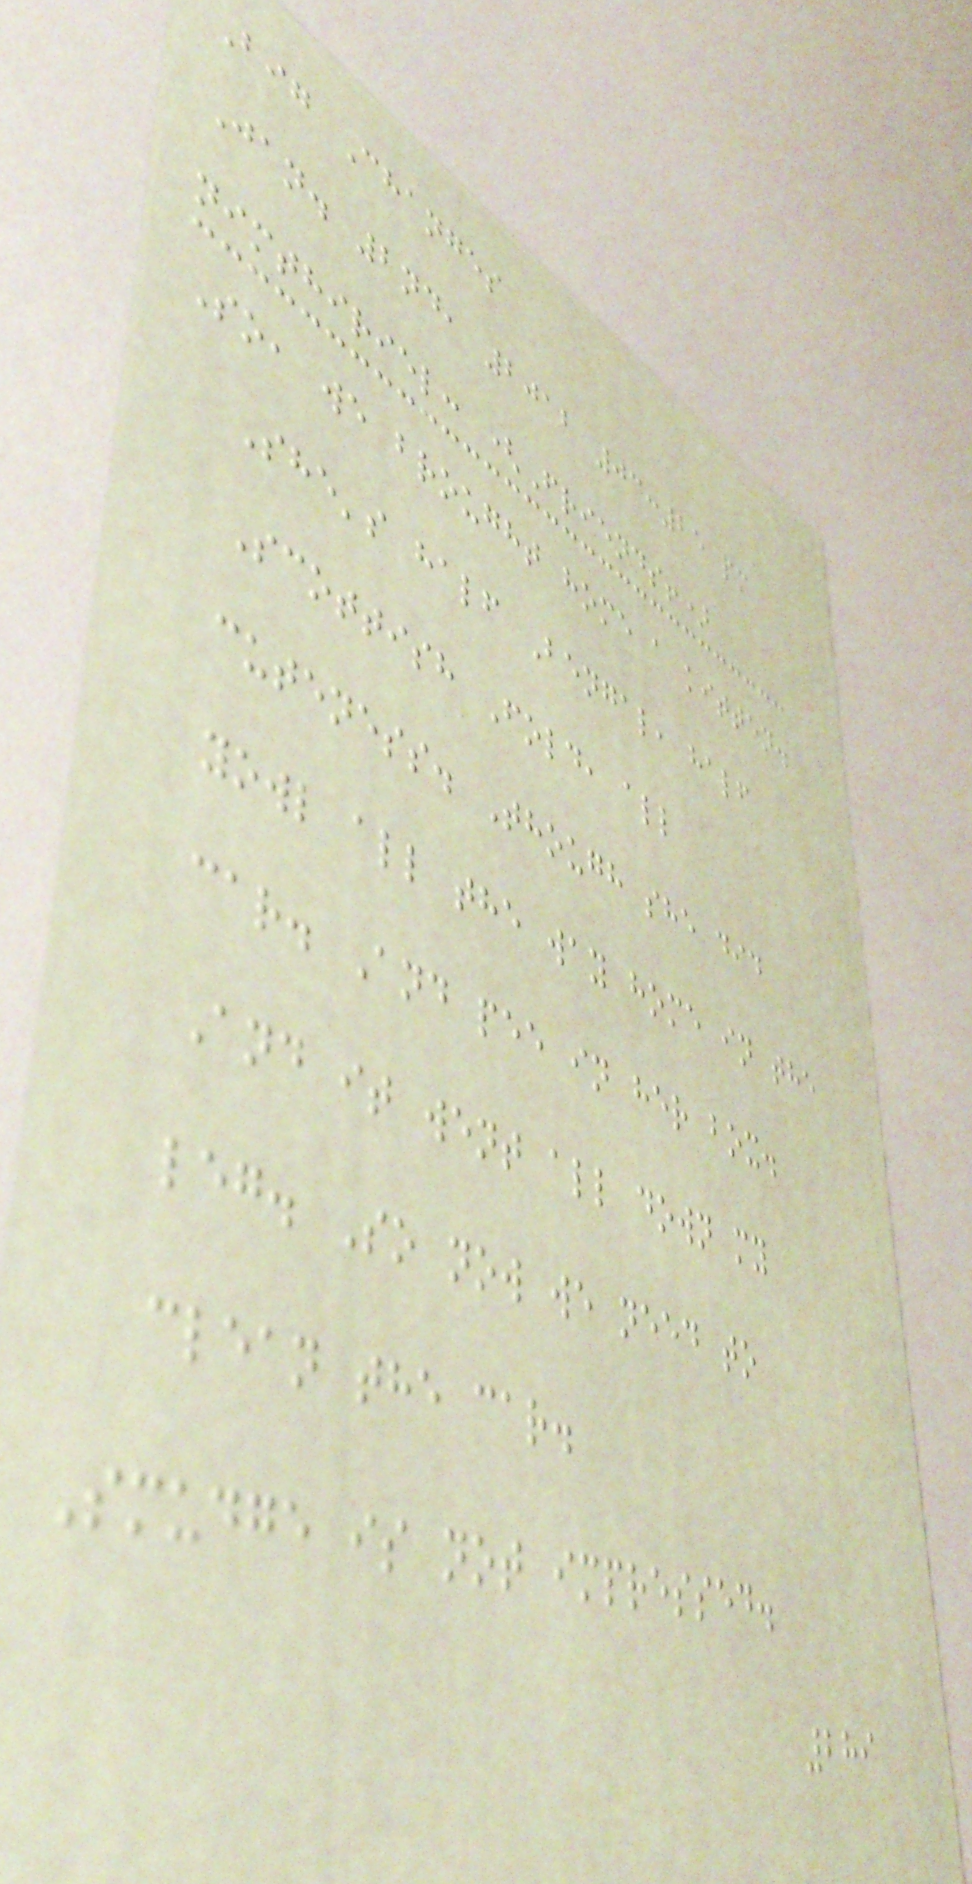Big Changes
Jan. 2nd, 2012 03:25 pm
nimthiriel: (Friends!)
So, we brought home a kitten.
She's half Bengal, half
Scottish Fold, all
cuteness. Though she did
yowl all the way home in the
car. And pee in her box.
And it went all down my
leg. So now we need to
clean the car.
Smudge is not impressed.
289
